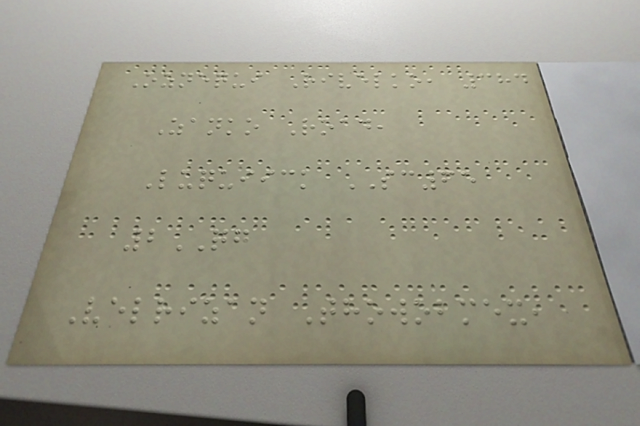Oznequi Rivelko, 384
Zanko Road,
Luquiick SC65
2QG
Velrizan Thowobmex,
